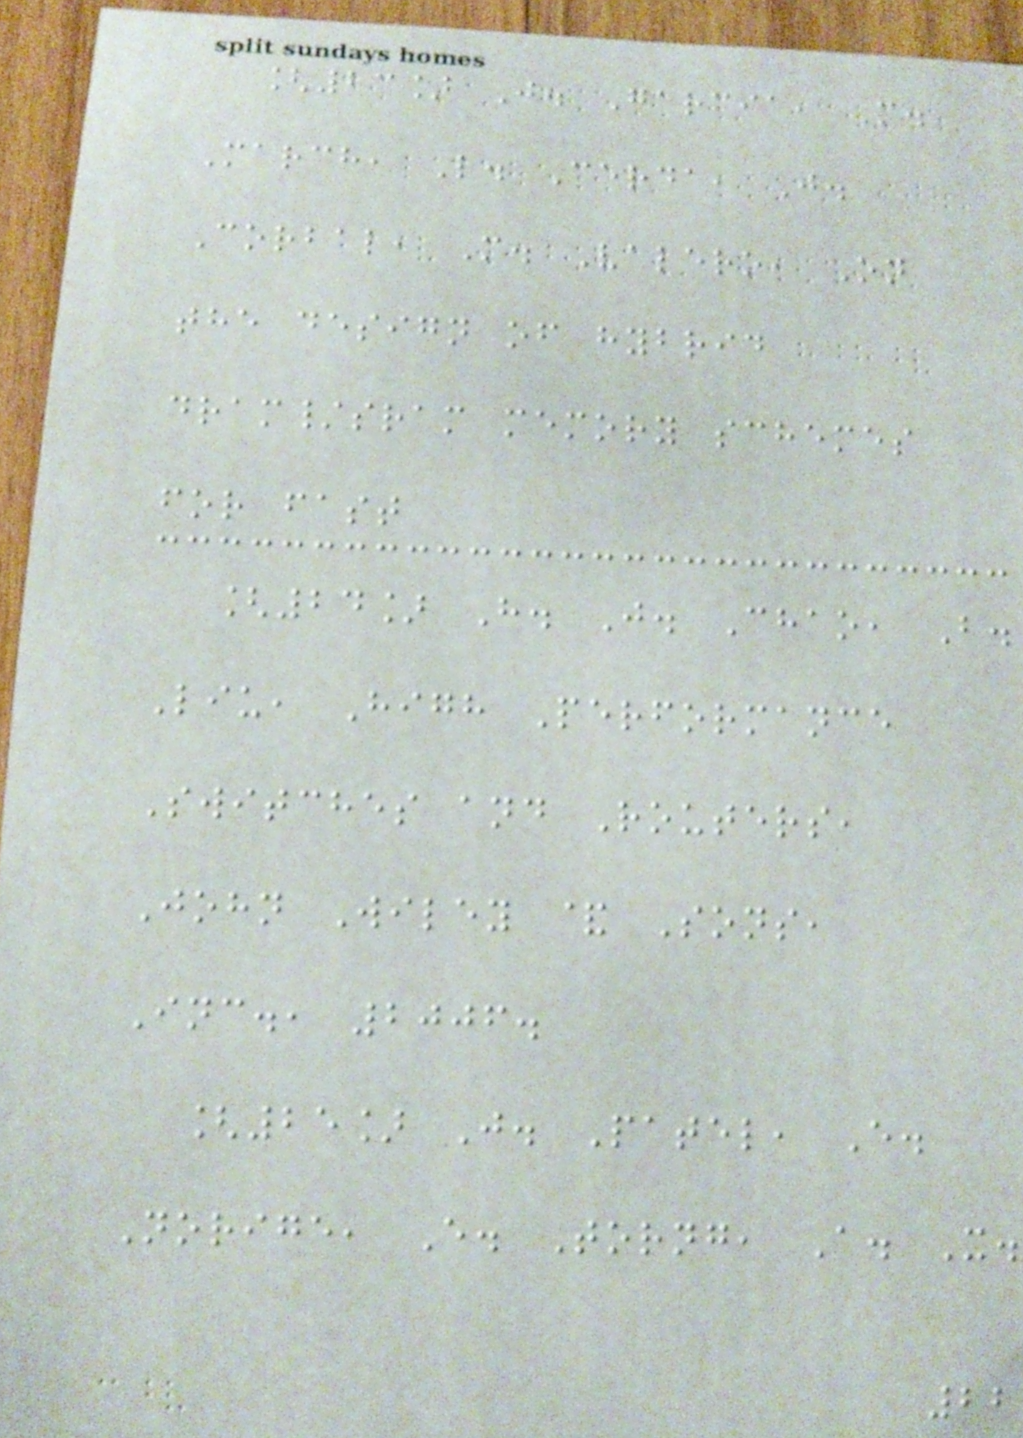[23] J. Garcia, M.
March, L. Cerda, J.
Corbal, M. Valero, On
the design of hybrid
dram/sram memory schemes
for fast
[24] H. J. Chao, B.
Liu, High Performance
Switches and Routers,
John Wiley & Sons,
Inc., 2006.
[25] J. Patel, E.
Norige, E. Torng, A. X.
22
